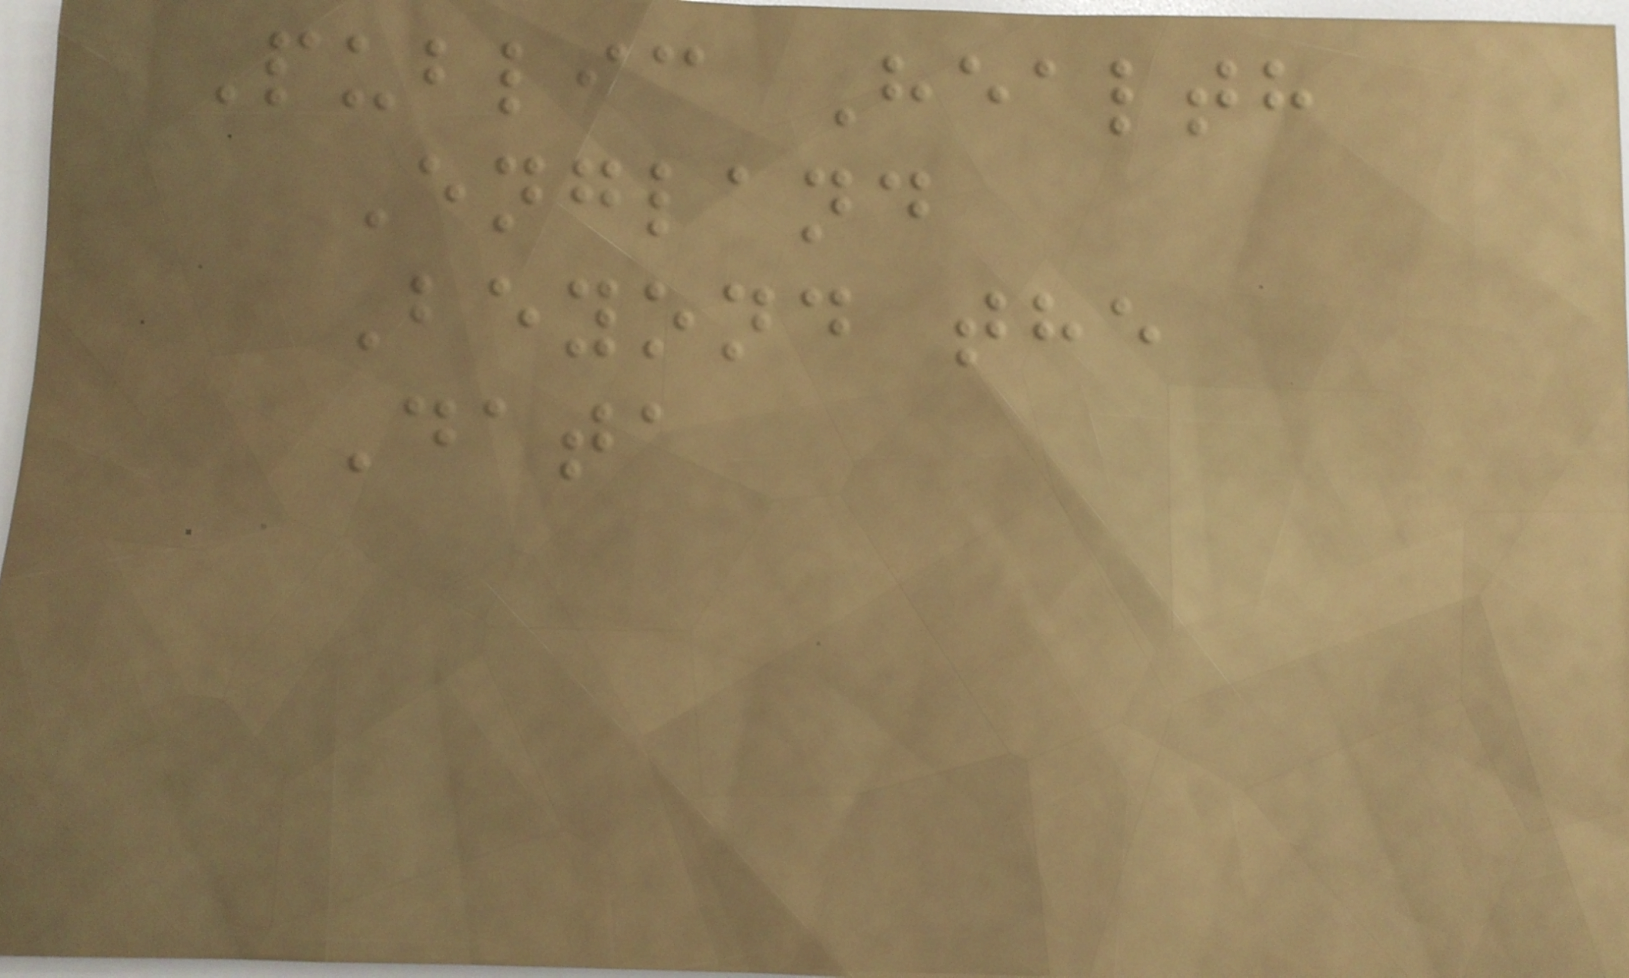Public Health
England
Beyond the
Data
